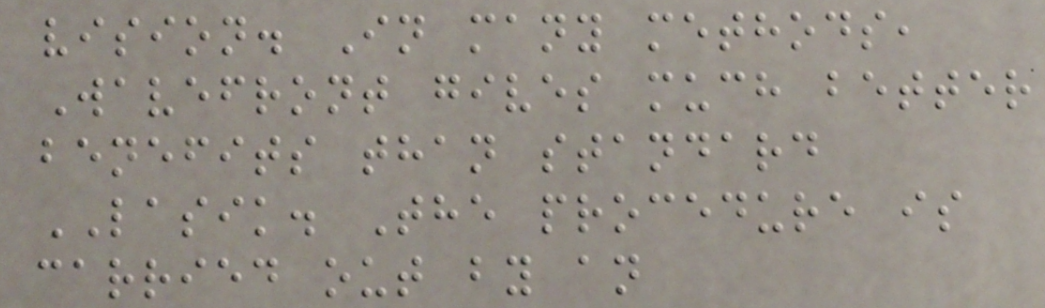vision. In many methods,
Wavefront gives much better
benefits than standard
LASIK. The procedure is
carried out by an
